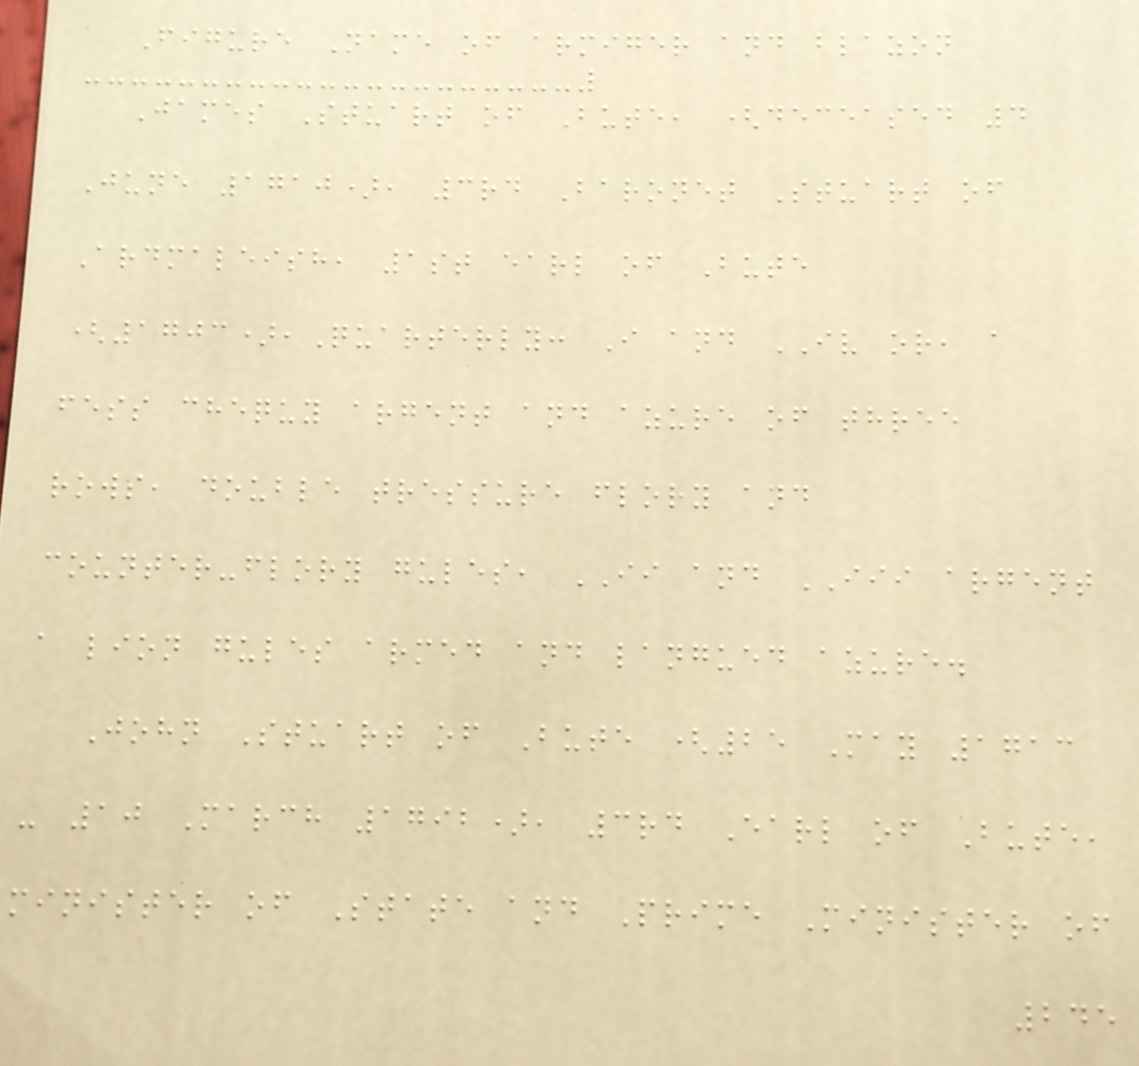Figure Name of armiger and blazon
James Stuart of Bute, (deceased 4
June 1710), 3rd Baronet Stuart of
Ardmaleish, 1st earl of Bute
(1703),Quarterly: I and IV or, a
fess chequy argent and azure of three
rows, double tressure flory and
counter-flory gules, II and III argent
a lion gules armed and langued azure.
John Stuart of Bute (25 May 1713
- 10 March 1792), 3rd Earl of Bute,
minister of State and Prime Minister of
245
